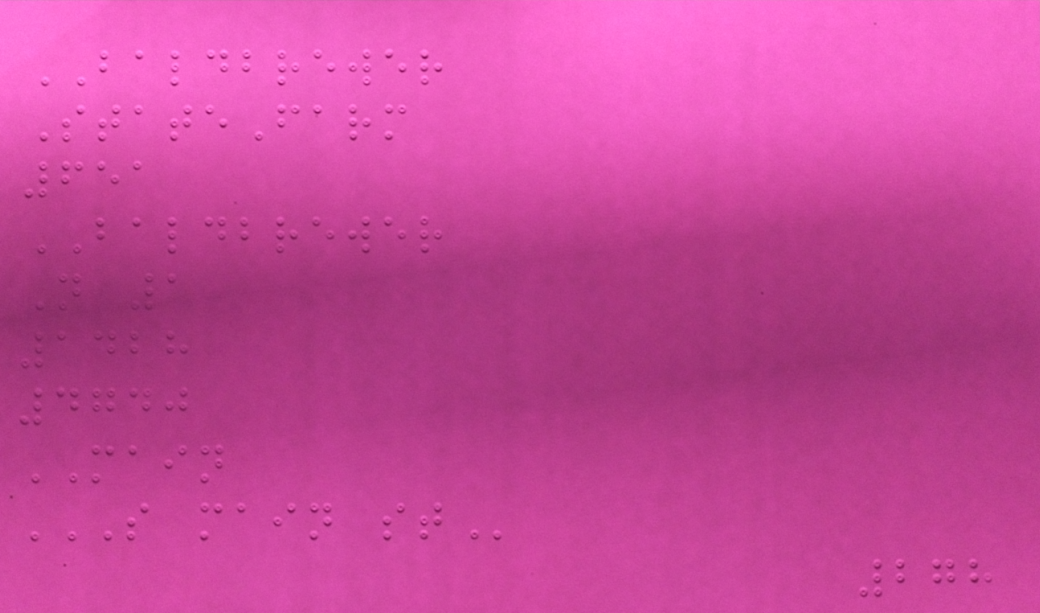BALDBREWER
StateFarm
651
BALDBREWER
N 1
1428
4740
MAIN
S MAIN ST
278
